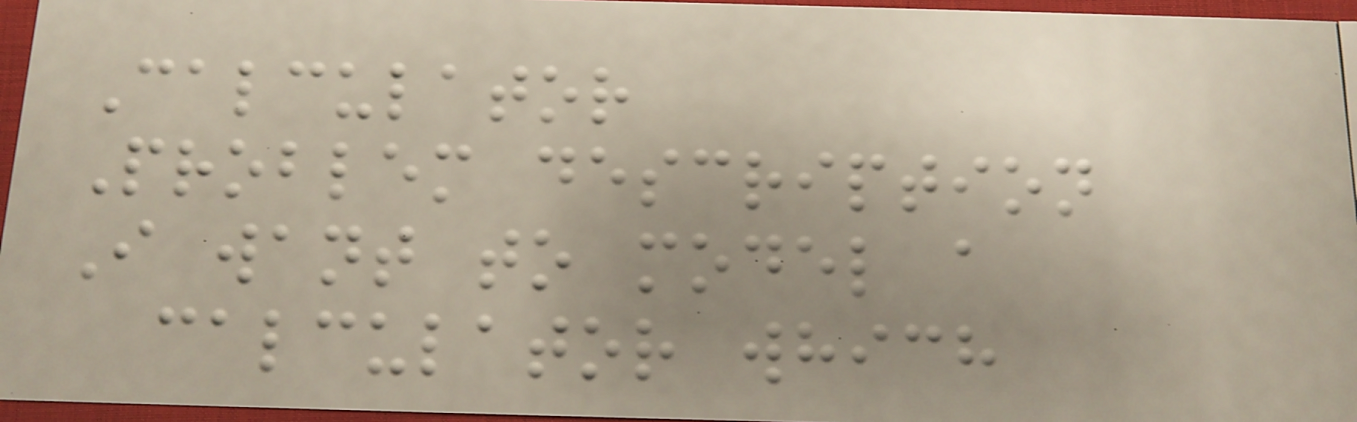Calculator
Problem description
I want to model a
calculator which
